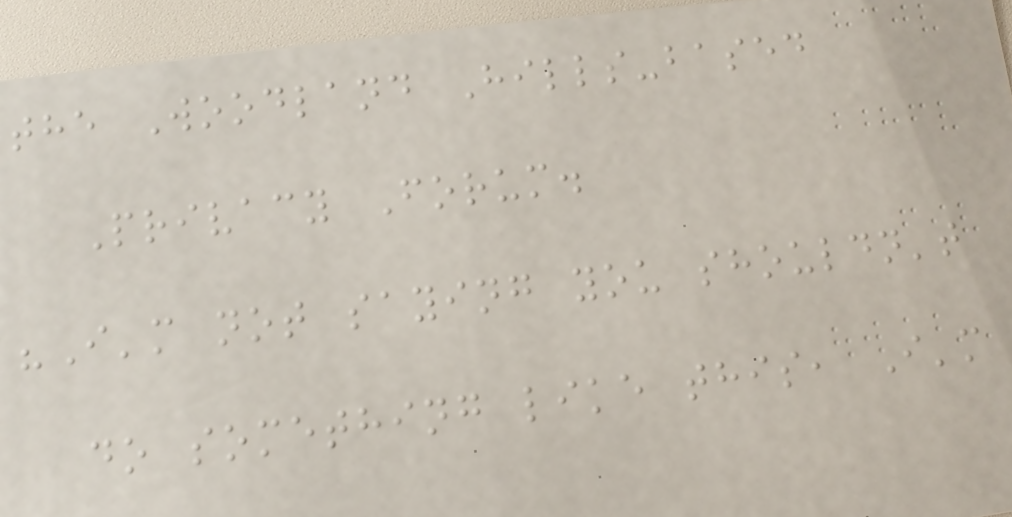the Woodland Hills-based
Privacy Forum.
"I'm not saying you shouldn't
do something like this, I'm
